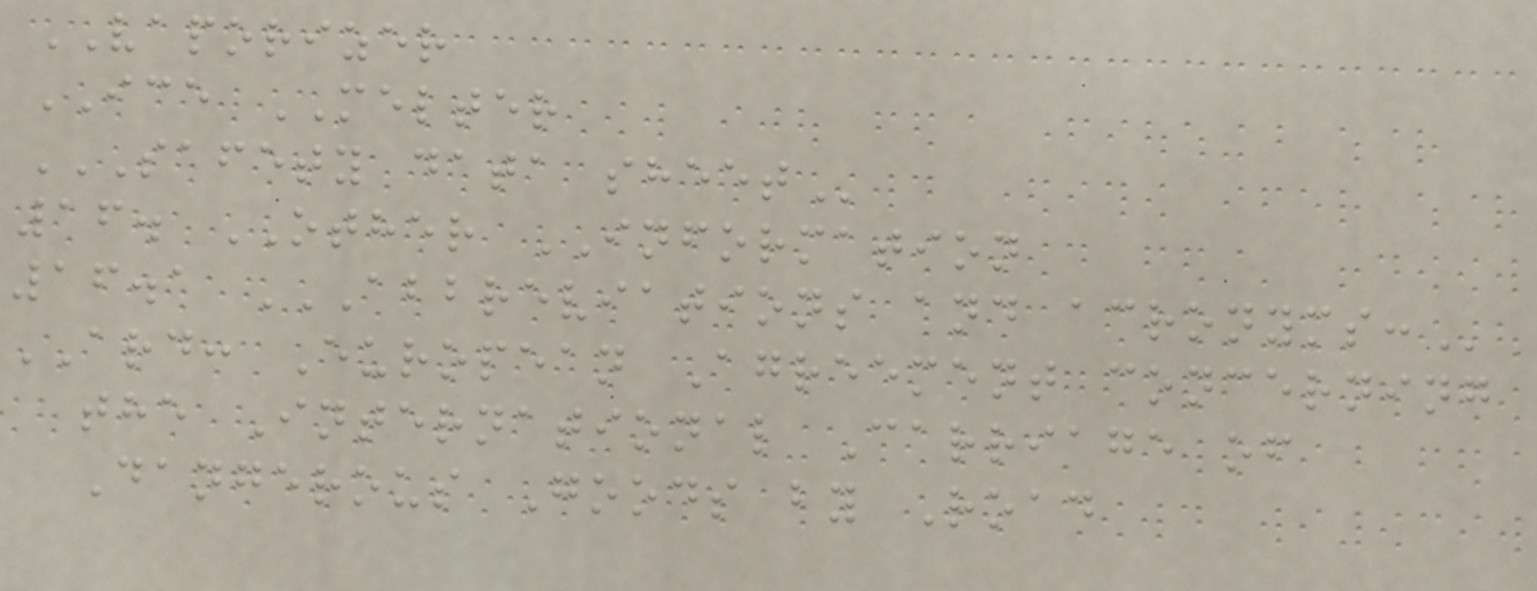VAPORIZER
ICE MELTER
SAFETY DATA SHEET
16. OTHER INFORMATION
16.1 ABBREVIATIONS AND ACRONYMS:
ARD: European Agreement concerning
the International Carriage of
Dangerous Goods by Road
